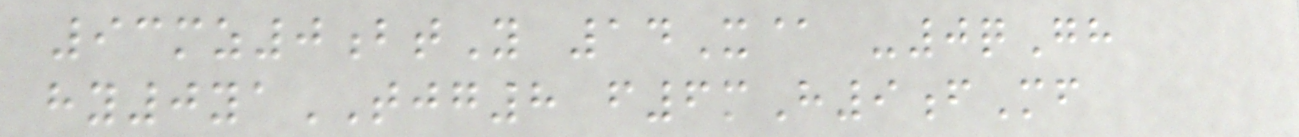93mz0btY 14X@ -0qGh
hy0yaTJG8 f6mH9fMf
